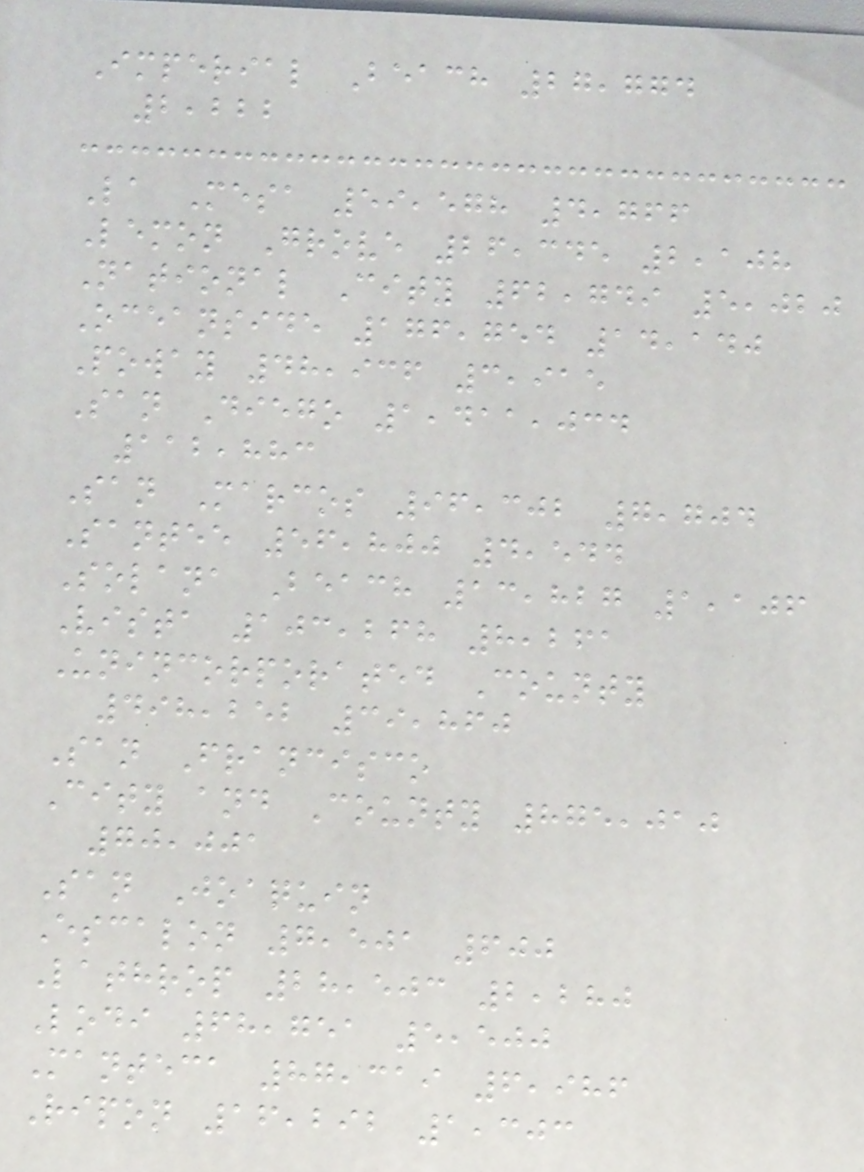Imperial Beach 27,774
2,222
La Mesa 59,578 4,766
Lemon Grove 26,345 2,108
National City 62,749 5,020
Oceanside 176,754 14,140
Poway 48,936 3,915
San Diego 1,411,034
112,883
San Marcos 96,302 7,704
Santee 56,800 4,544
Solana Beach 13,827 1,106
Vista 103,268 8,261
Unincorporated County
498,252 39,860
San Francisco
City and County 875,010
70,001
San Joaquin
Escalon 7,501 600
Lathrop 28,503 2,280
Lodi 68,751 5,500
Manteca 87,319 6,986
Ripon 16,292 1,303
